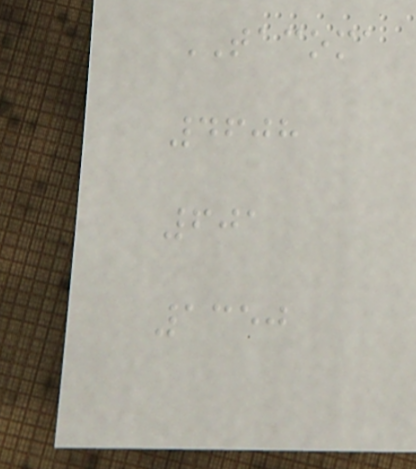TACOMA
4608
601
1350
